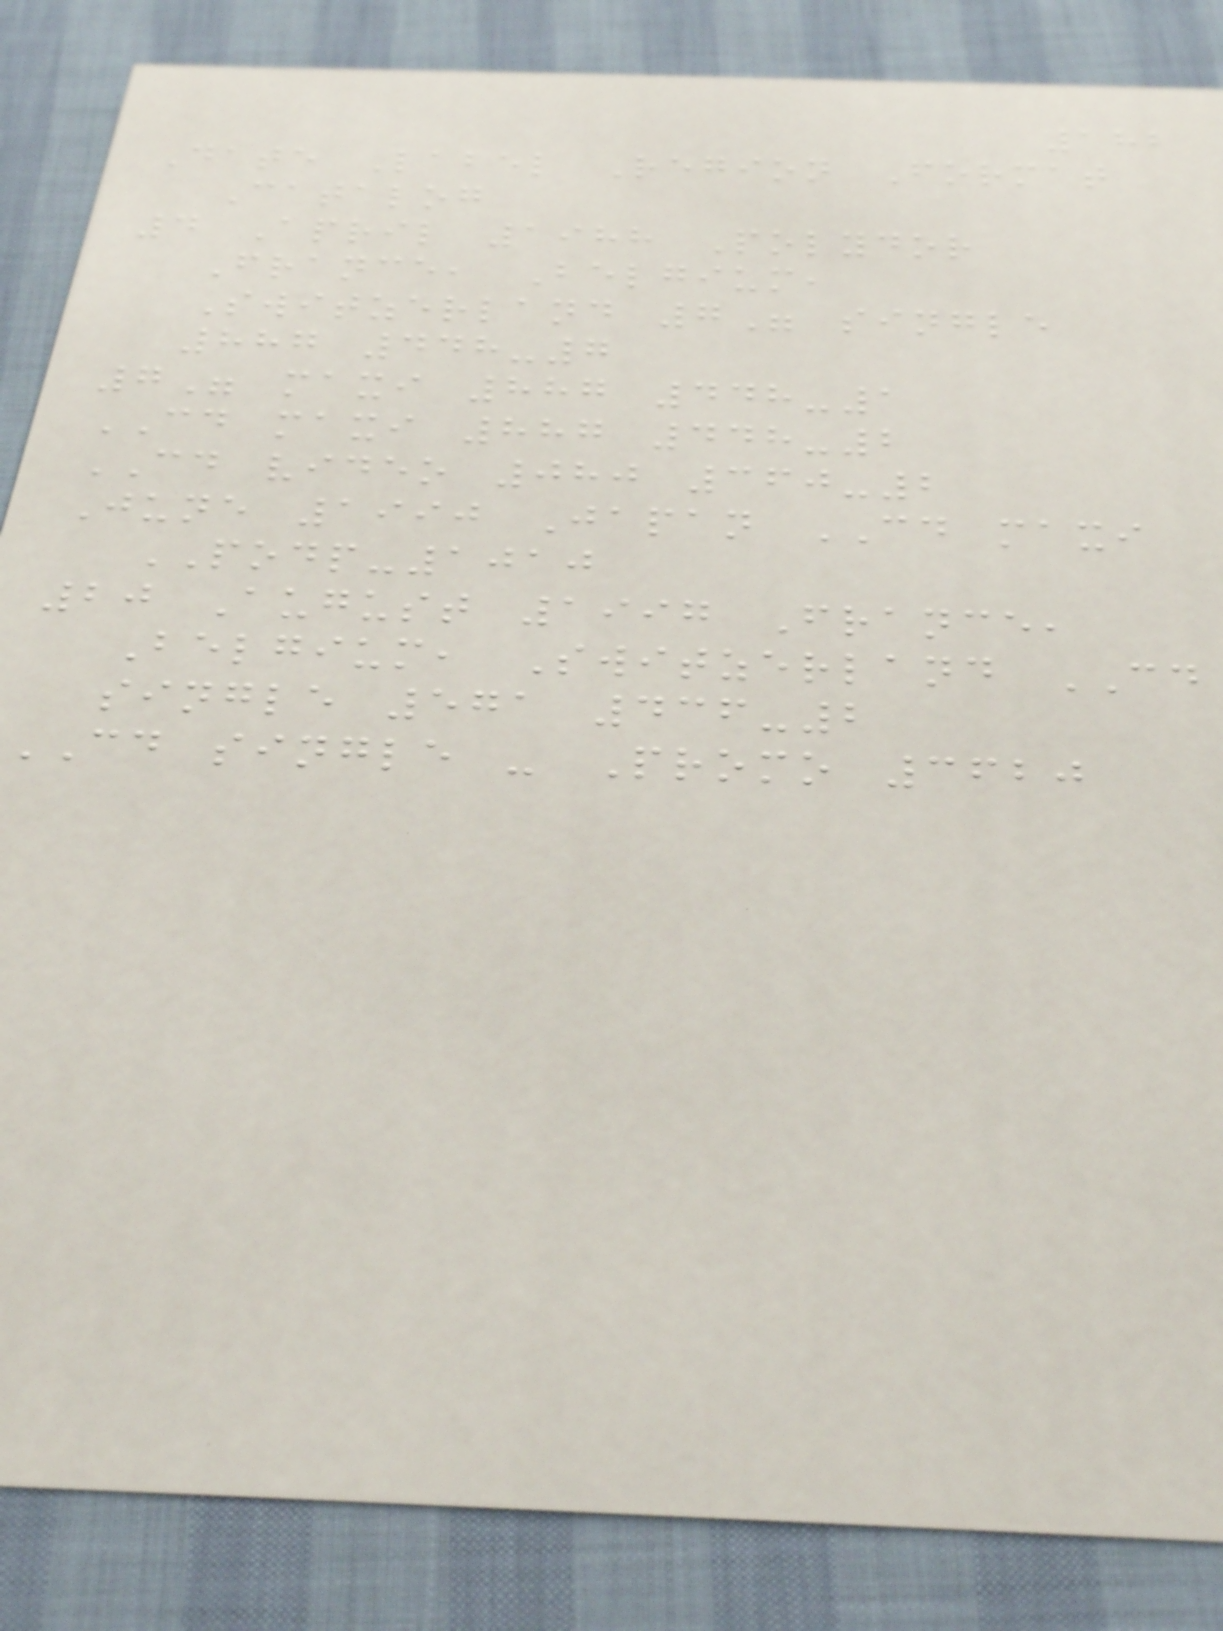182
Date Label Region Format
Catalog
4 April 1988 Polydor
France, Belgium,
Switzerland 7" single
887 448-7
7" maxi 887 448-1
CD maxi 887 448-2
CD video 080 360-2
June 1990 Japan CD maxi
PODP-1010
20 August 1997 France,
Belgium, Switzerland CD
single 571 436-2
CD single - Promo 3620
